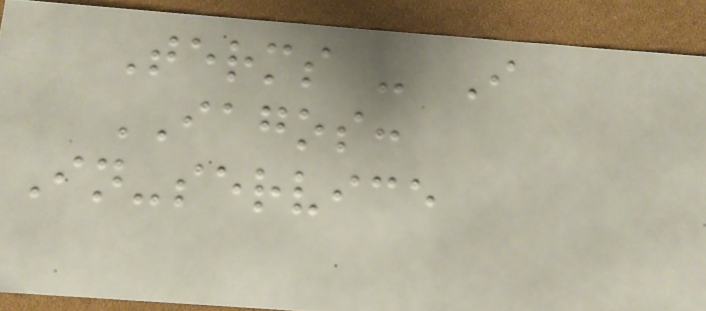Terms - I
IAGOS:
In-service
